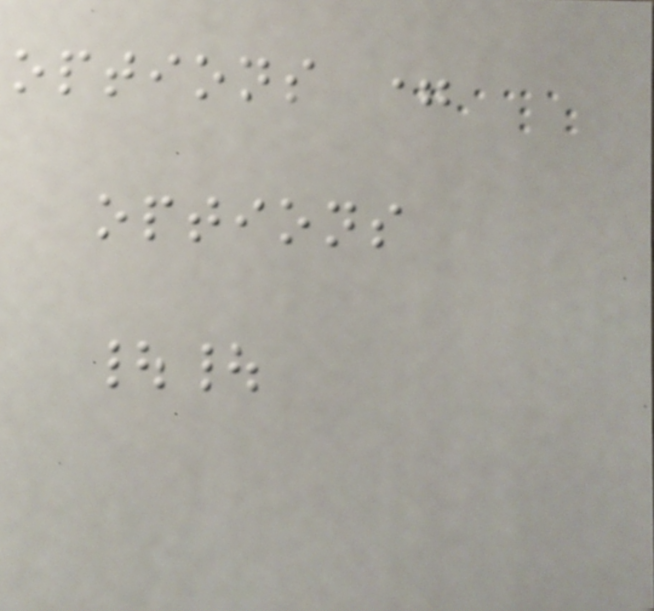options =
options
||
